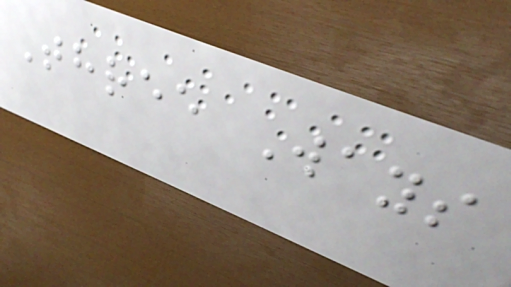Three Ways
